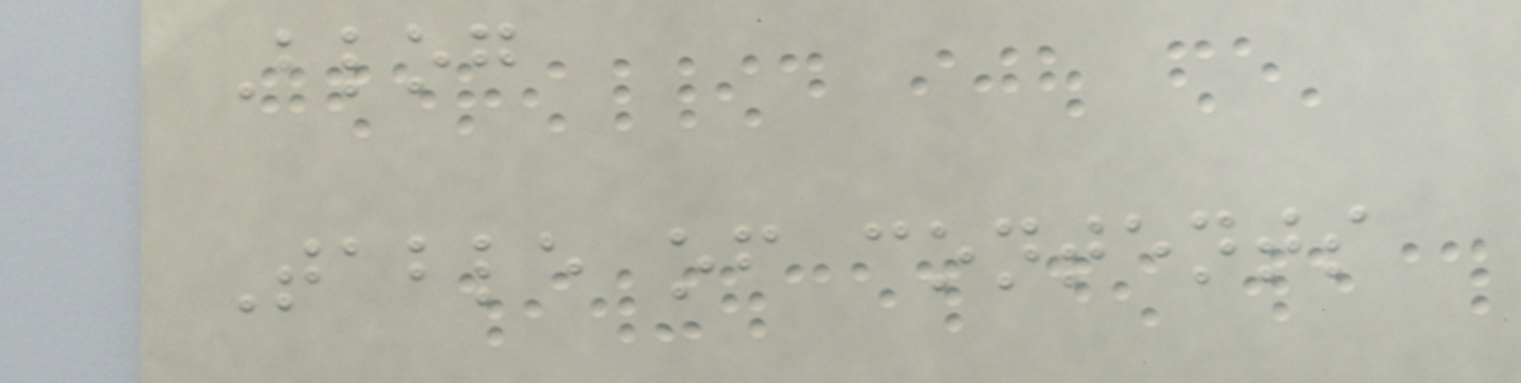Blog
Table of contents
